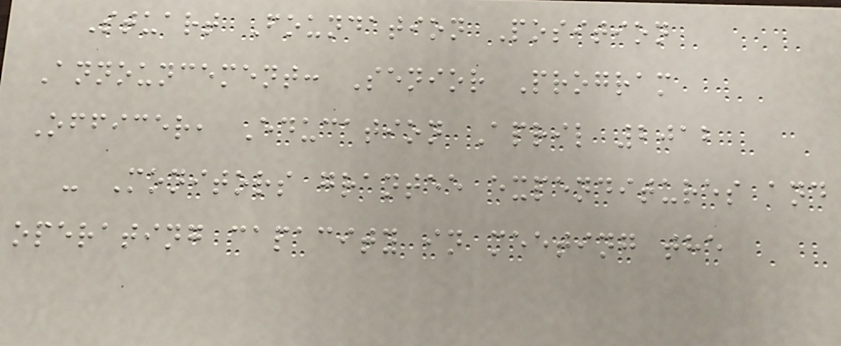Stuart Foundation Position
Announcement: Senior Program
Officer, Education April 2012
- Monitors grantee expenditures and
operating capacity in meeting the
